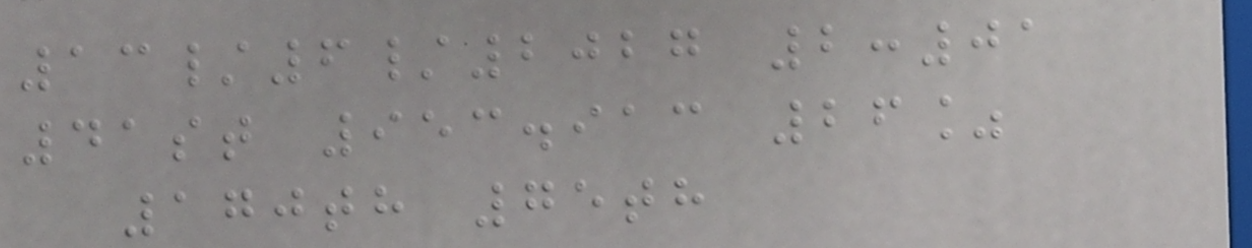13/6/2027 2:01
41st 953.913 26%
170th 75th
